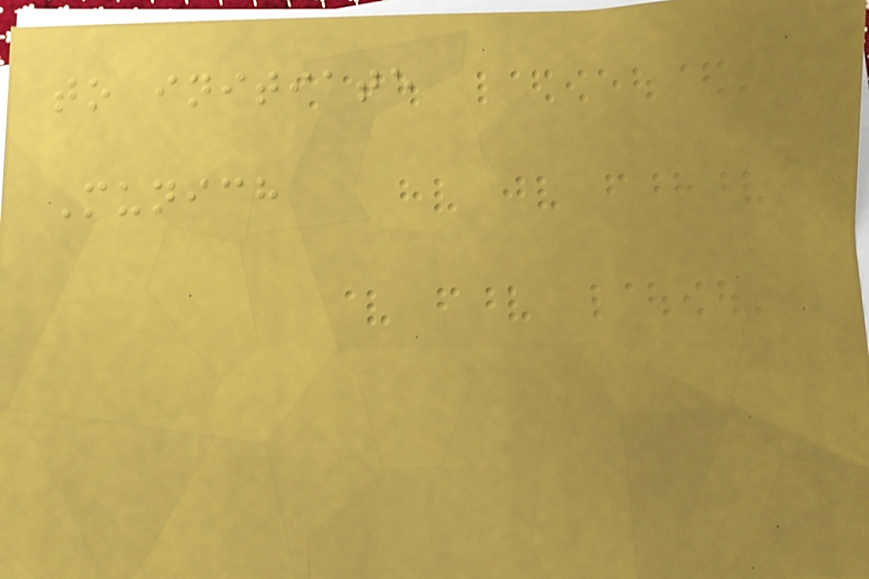to initiate
Munich
